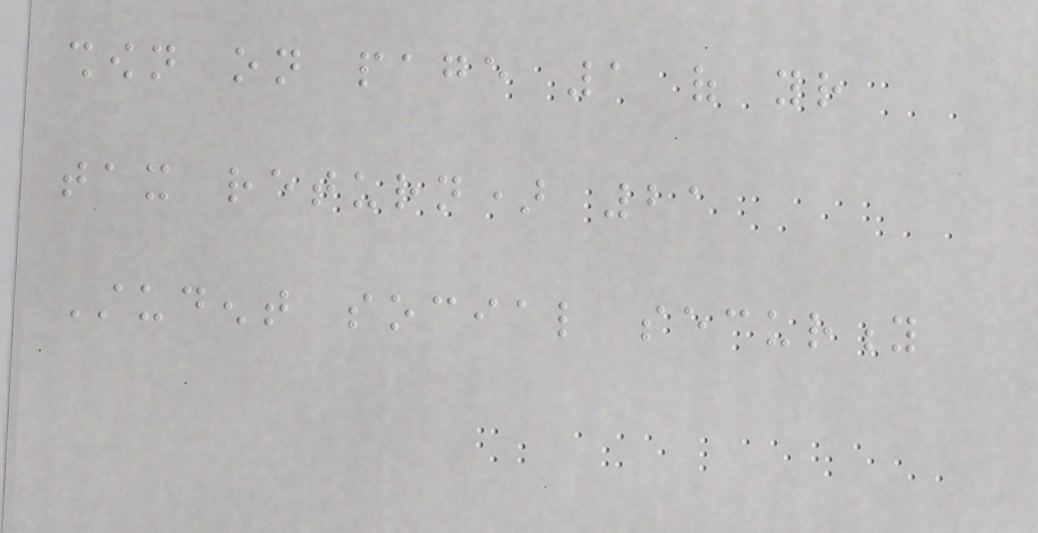shown on page 1 of your
tax return) 21
Student social security
